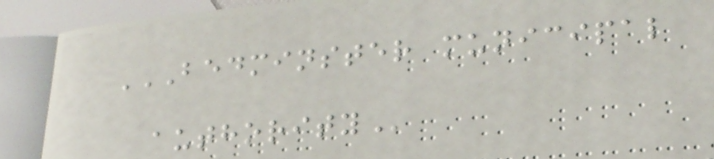BEDMINSTER MUNICIPAL
AUTHORITY
